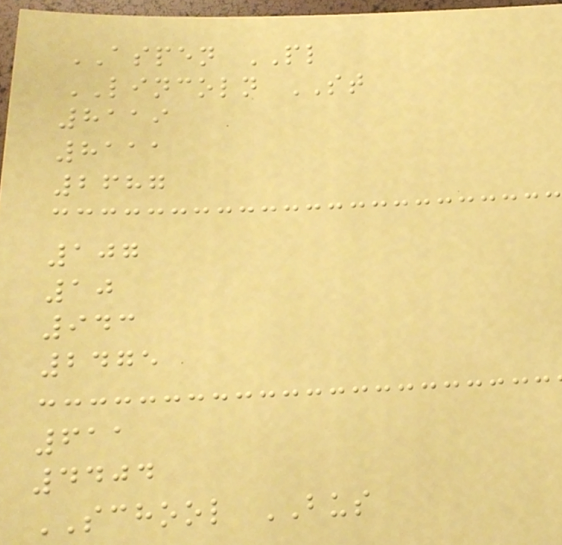ASPEN PL
LINCOLN ST
8119
8111
2687
107
10
943
2475
611
4404
SCHOOL BUS
